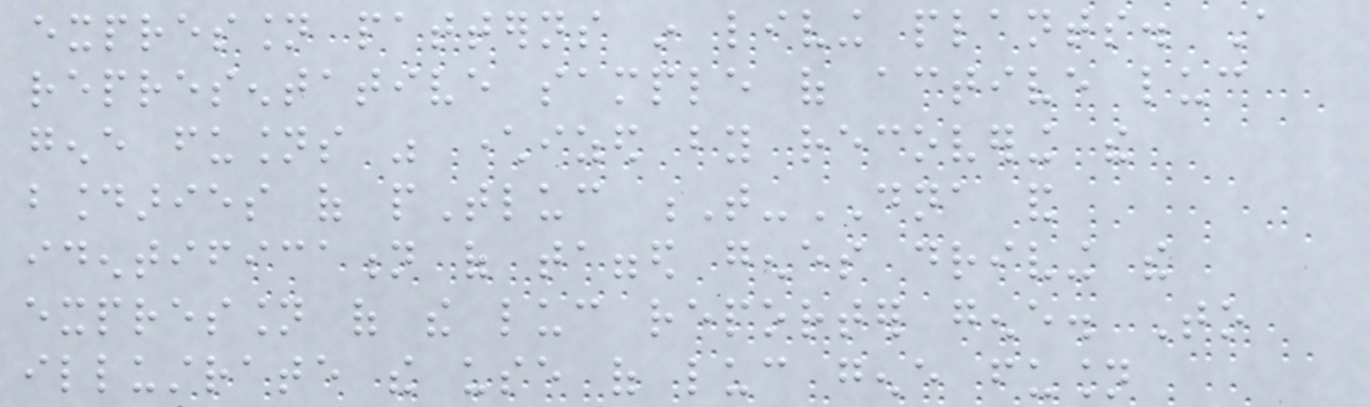expression patterns in living plants. A
representative sample of active luc
gene fusions was characterized by recovering the
boundaries of pTluc T-DNA and
identification of tagged genes driving the
expression of the luc reporter gene. To
illustrate the use of luc gene fusion
